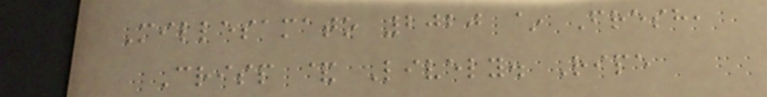Millesamato 2020 ~ Fresh,
Crisp & Lively. Ripe
